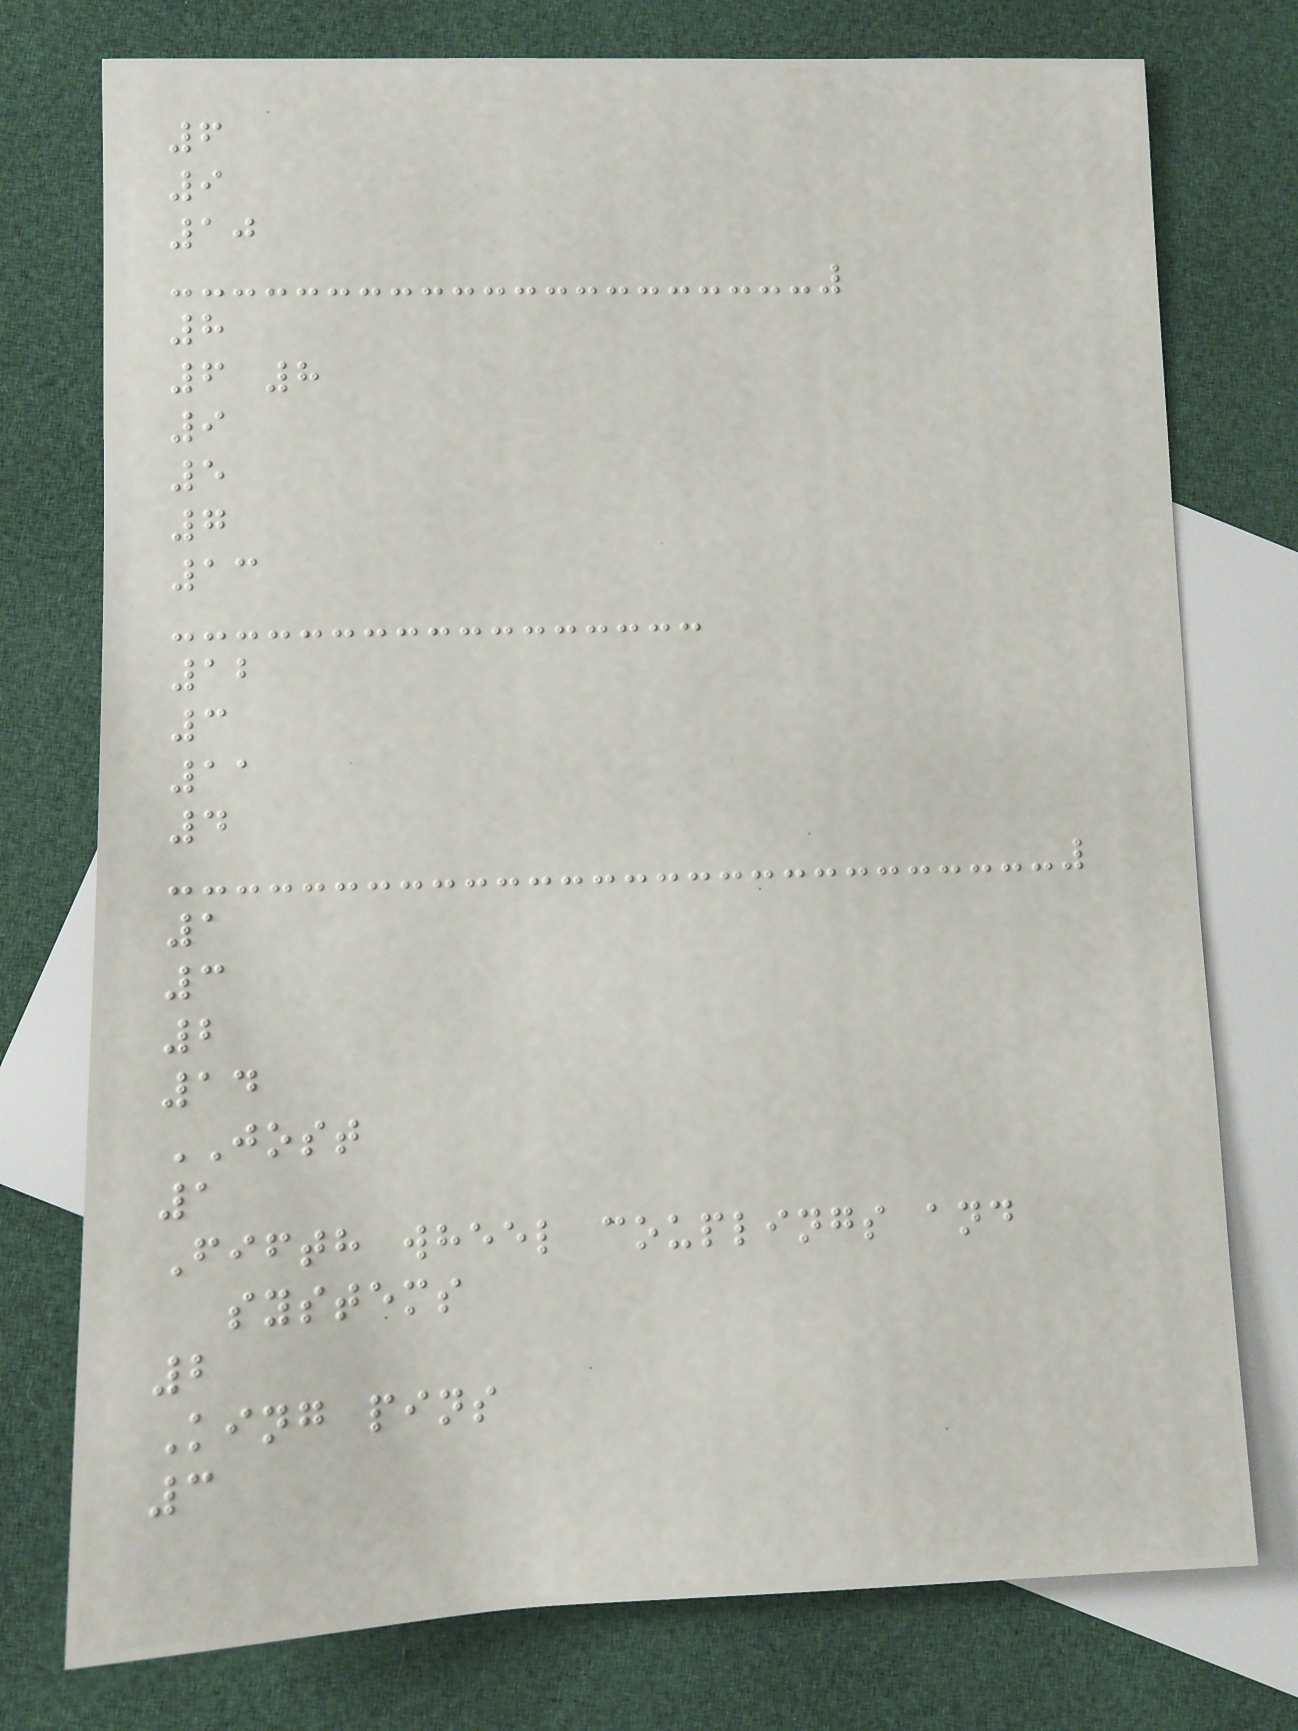6
9
10
8
6 8
9
5
7
13
12
3
11
4
1
3
2
14
JOST
1
Fifth wheel couplings and
systems
2
King pins
3
